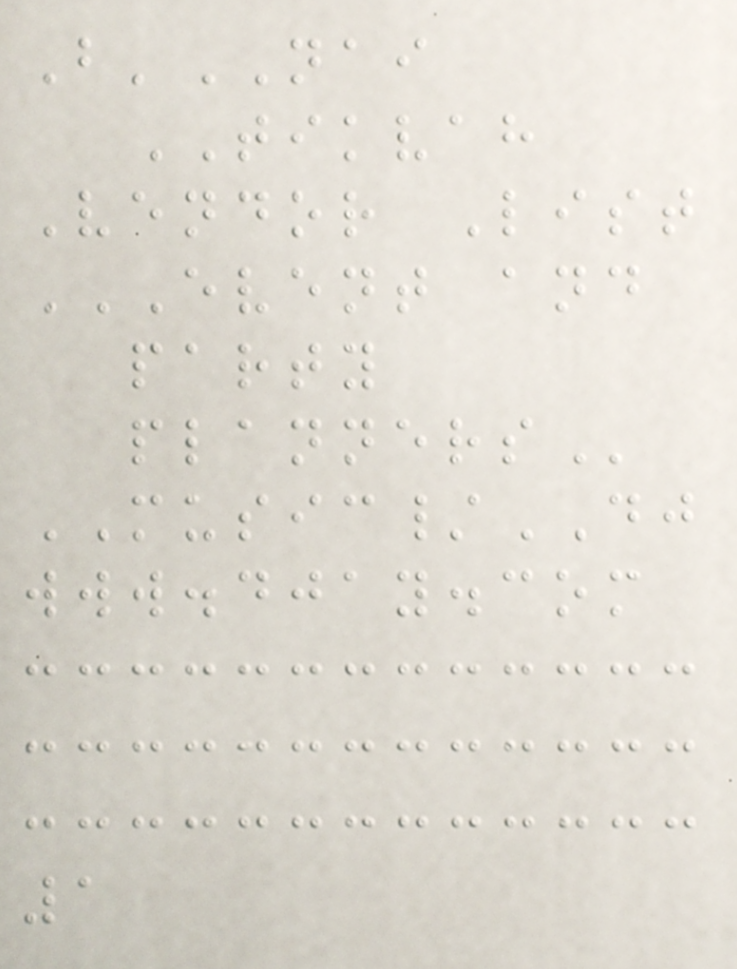B'NAI
TIKVAH
Vendor List
EVENT AND
PARTY
PLANNERS
MUSIC/DJ
www.djay.com
1
